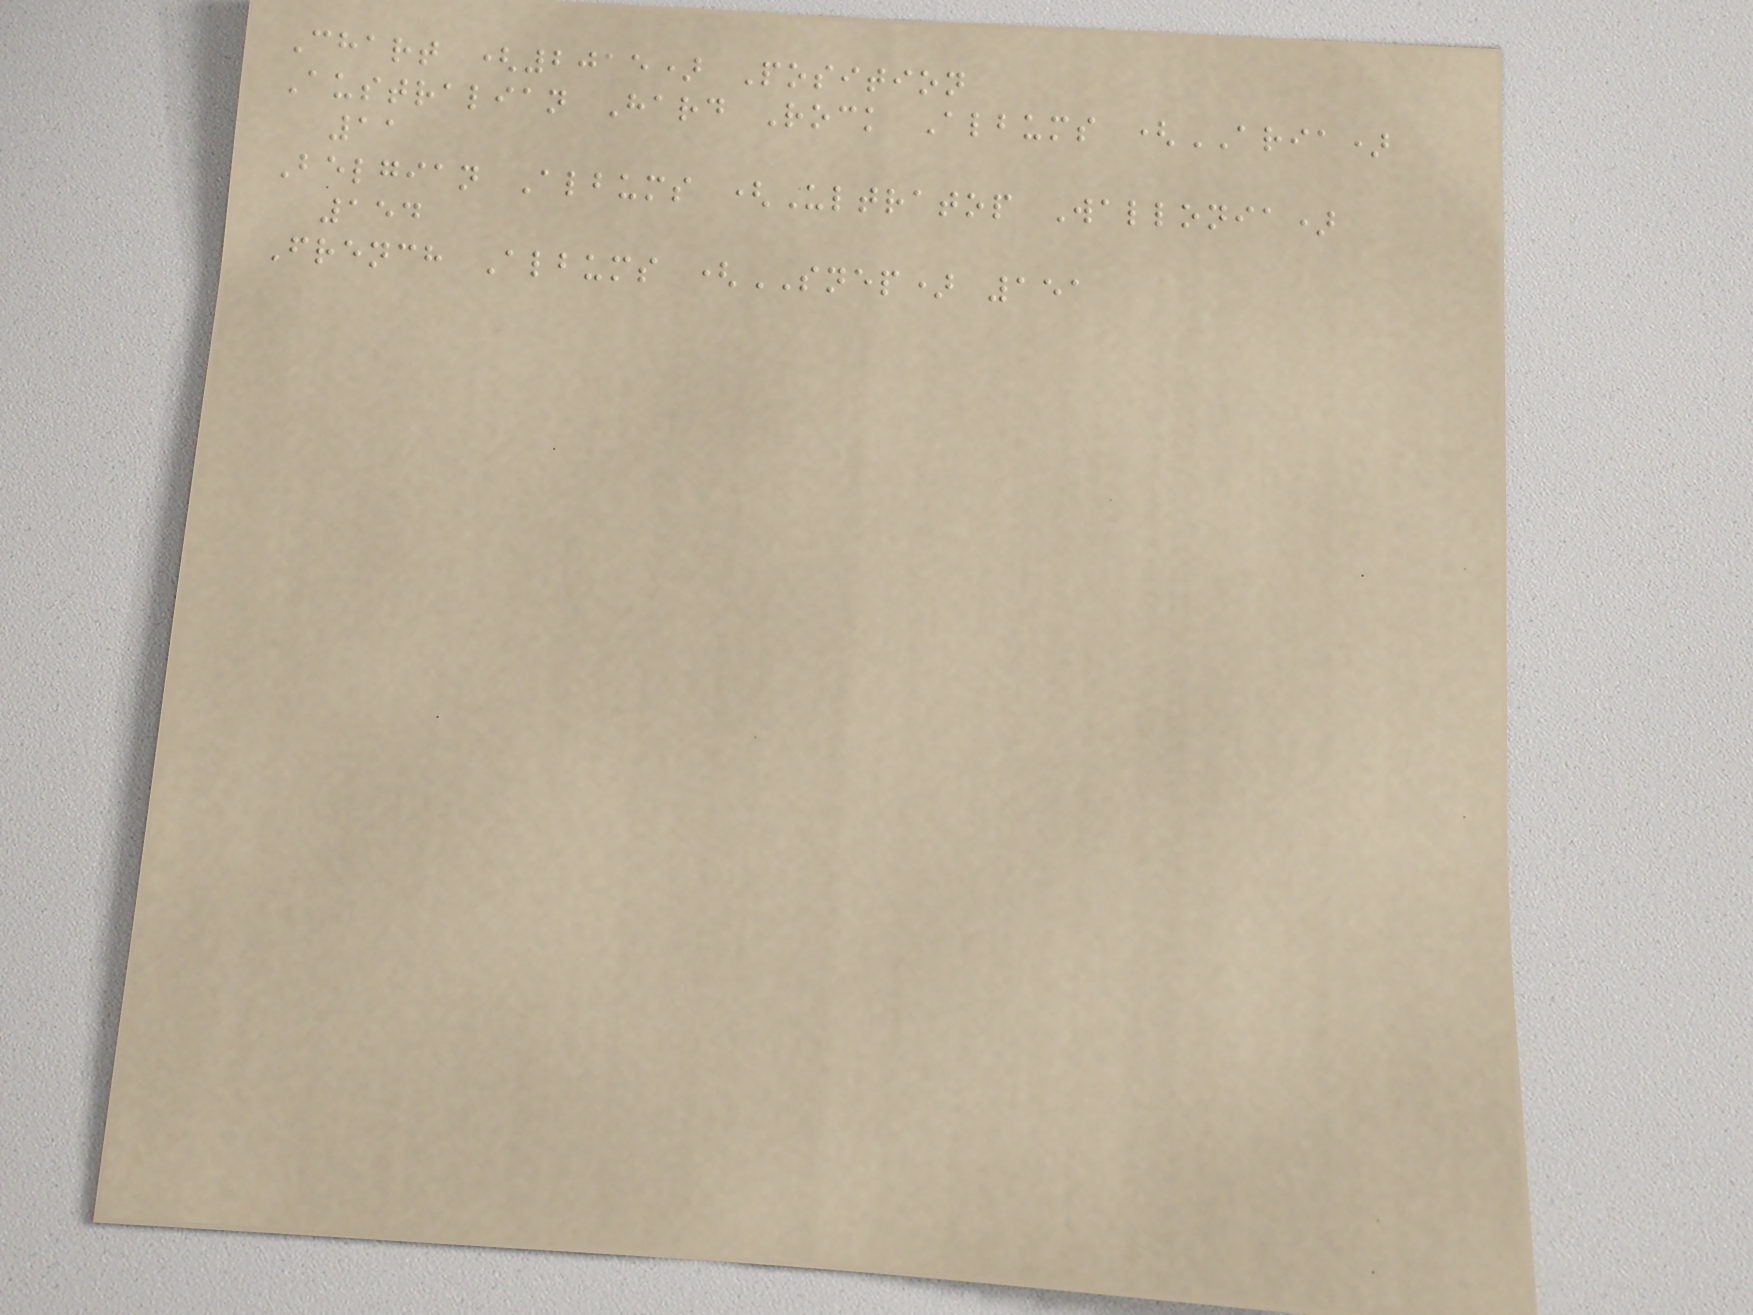Chart (2015) Position
Australian Hard Rock Albums (ARIA)
11
Belgian Albums (Ultratop Wallonia)
154
French Albums (SNEP) 151
